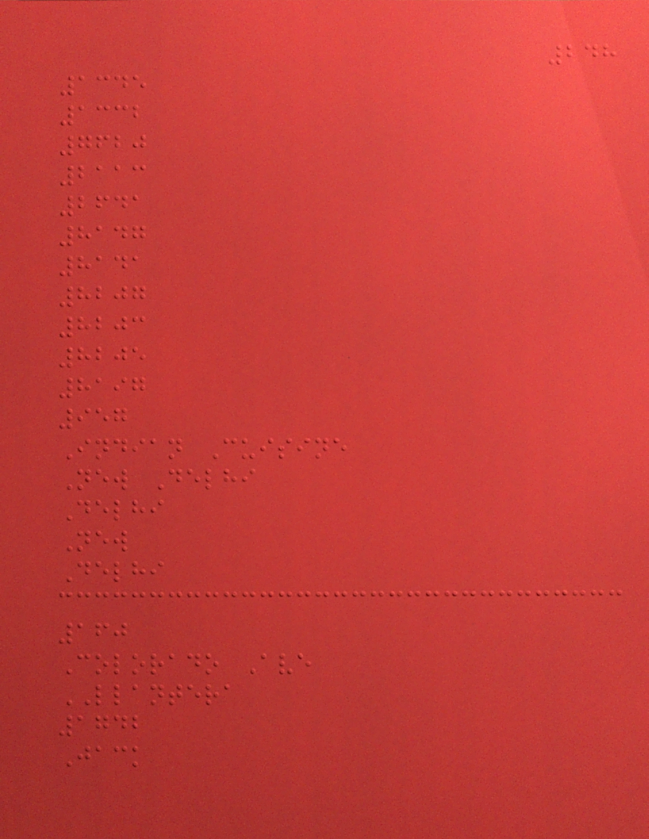248
1345
1332
7620
2113
2641
8147
8141
8207
8203
8205
8197
957
Indian Cuisine
New Delhi
Delhi
New
Delhi
160
Colorado Ave
LLANTERA
1742
Jack
